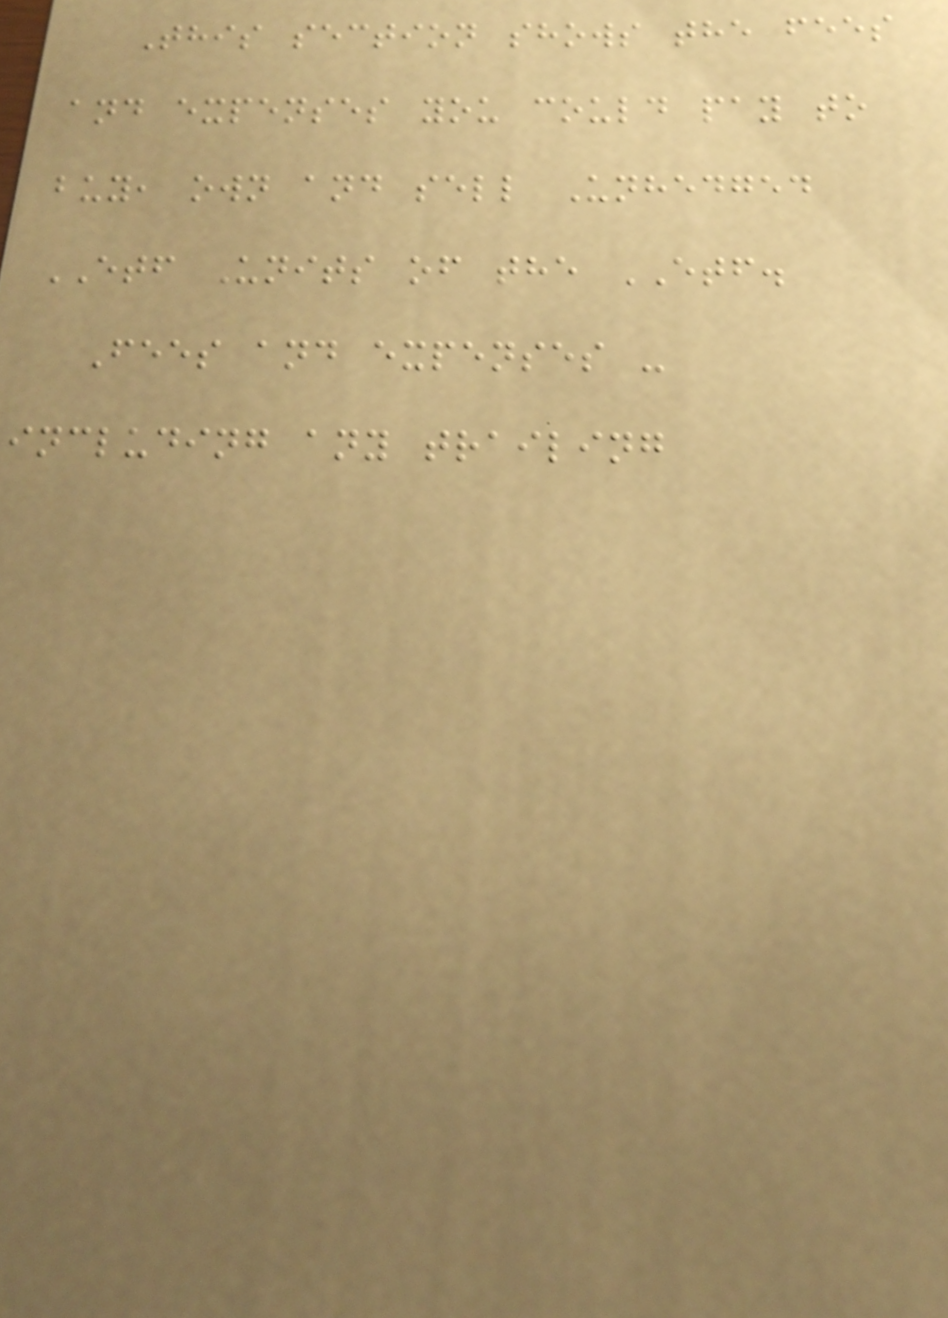This section shows the fees
and expenses you could pay to
buy, own and sell Unhedged
ETF Units of the ETF.
Fees and expenses -
including any trailing
